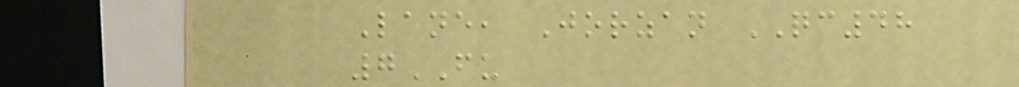Lane, Jorzan QC48
7FU
